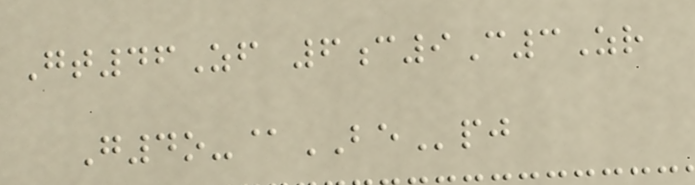Gt46Zf 6c9C3Zr
G4o-@BEpj
